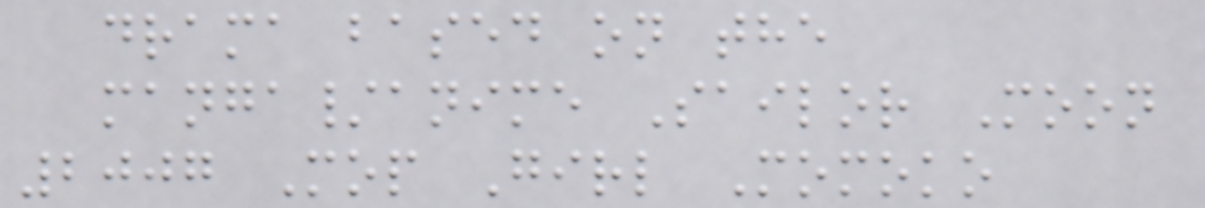drama based on the
manga/anime Sailor Moon
2007 Mop Girl Momoko
